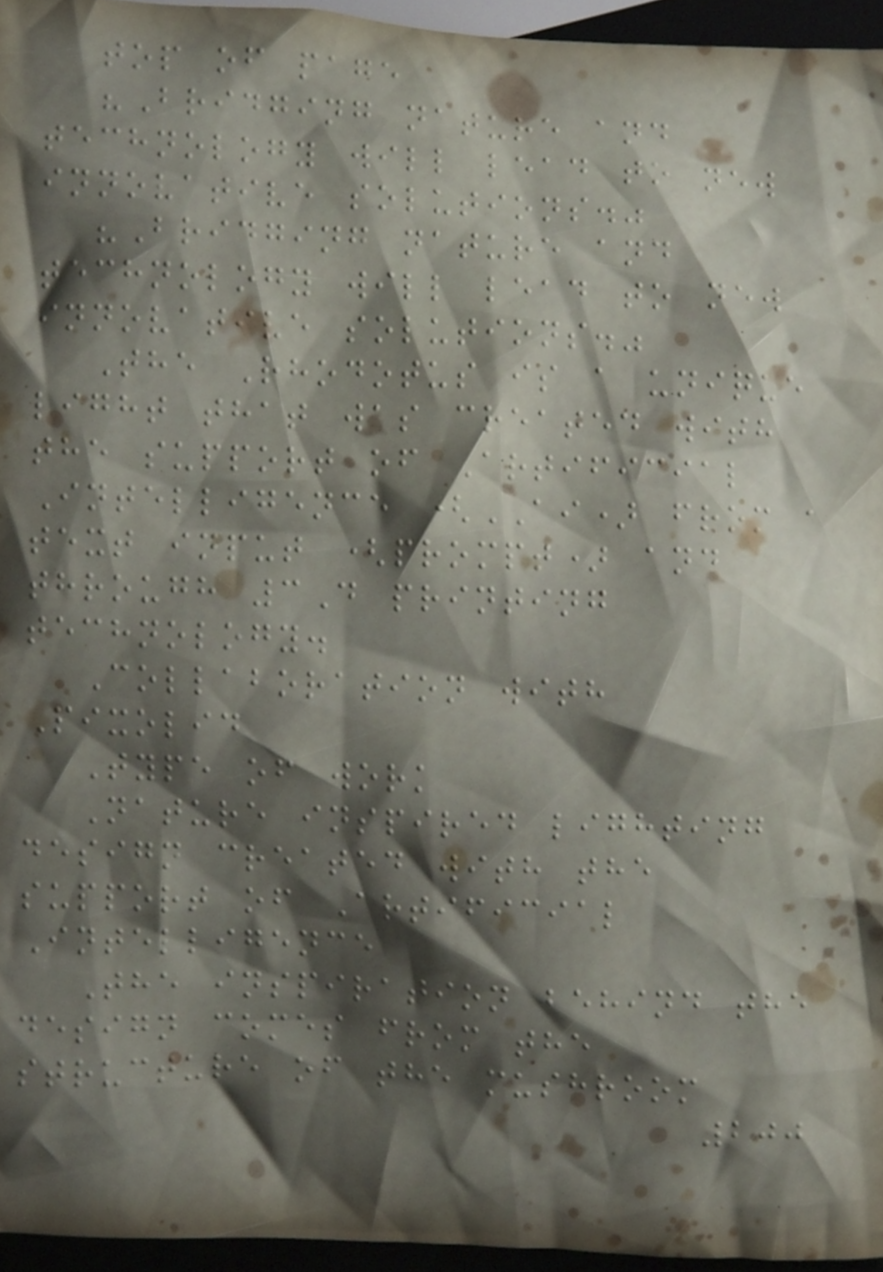top of page
"Bridging nature and
technology will lead to new
innovative solutions."
"Bridging nature and
technology will lead to new
innovative solutions."
The Rhodotus is a unique
light that was created with
the support of Artificial
Intelligence (AI) from a
text input (prompt) and
through 3D printing
technology.
Collaboration with
Pixolid
Type of work
Nature inspired lighting
design created with the
support of Artificial
Intelligence
The inspiration behind the
design comes from the
structure of the mushroom
200
